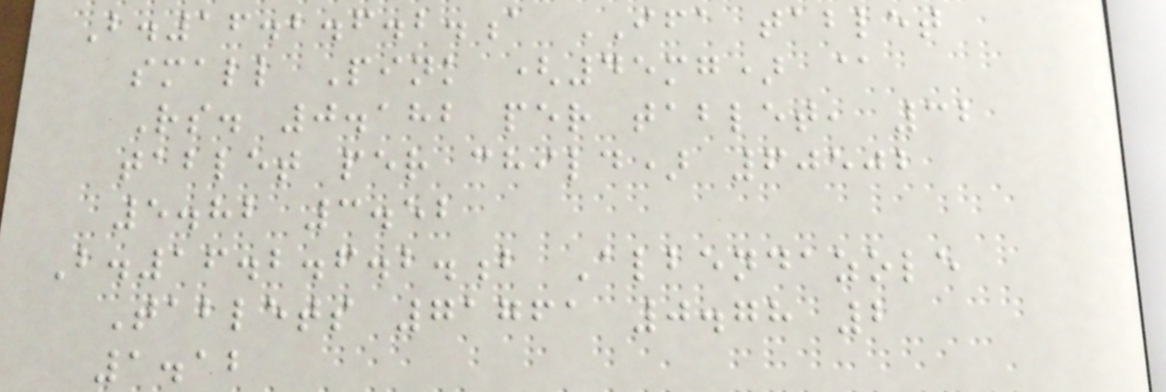B.16.2.6.2.a IFA tablet
small Pink (45mg) @
Rs. 0.182 per tablet, 32
tablet per child) 60502
5.82 3.52
B.16.2.6.2.b Albendazole
Tablets 71761 0.78 2
1.12
